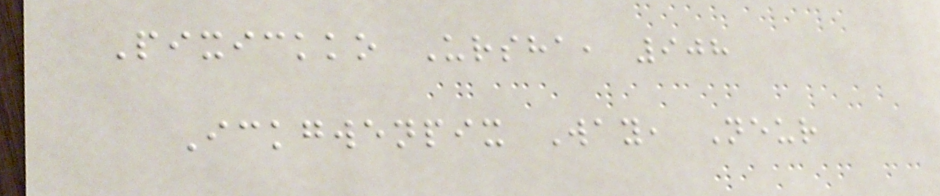Pixickko Ursha, 908
Ickgwenpix Way, Neur
